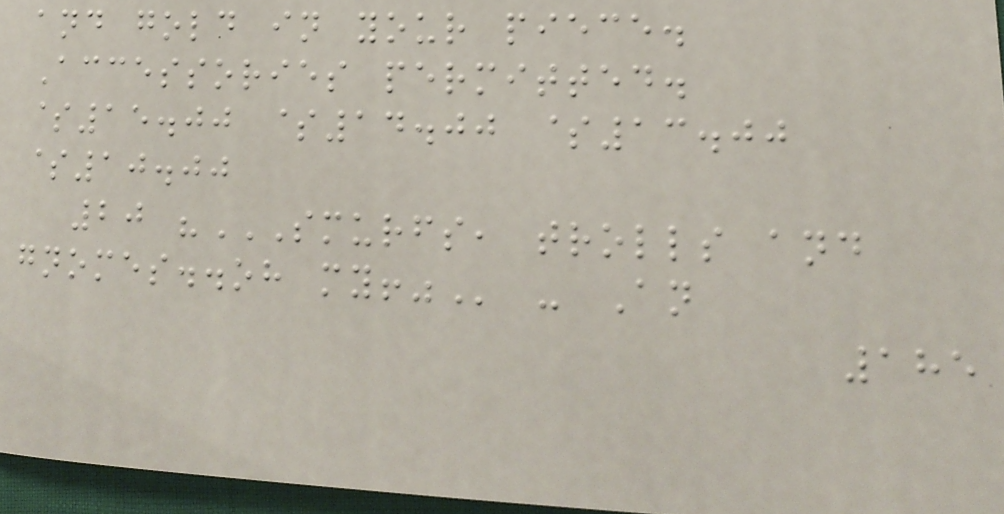and gold in your piece.
Accessories permitted.
$15.00 $14.00 $13.00
$10.00
20 "SMURFS, TROLLS AND
GNOMES..OH MY!" - An
185
